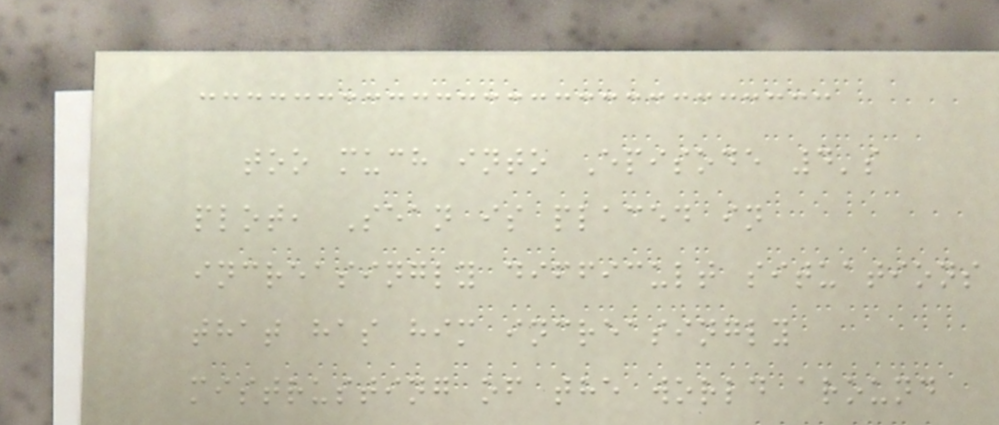too much into Episode 4's
plot, Sean is placed in
increasingly difficult situations
that has him increasingly
mistrusting of the world around
